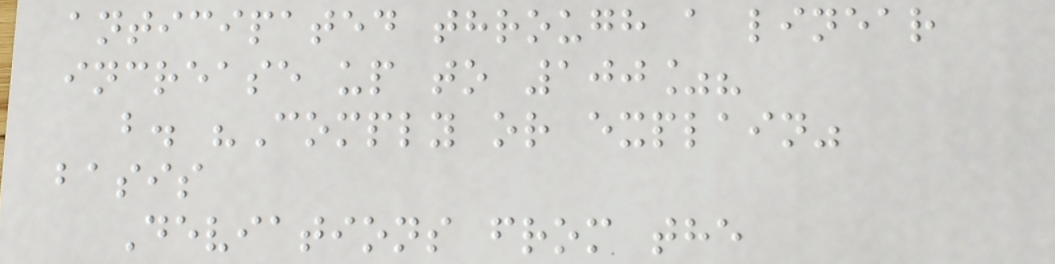anticipated through a linear
increase up to 100%?
b. "Comply or explain"
basis
Deviations from the
